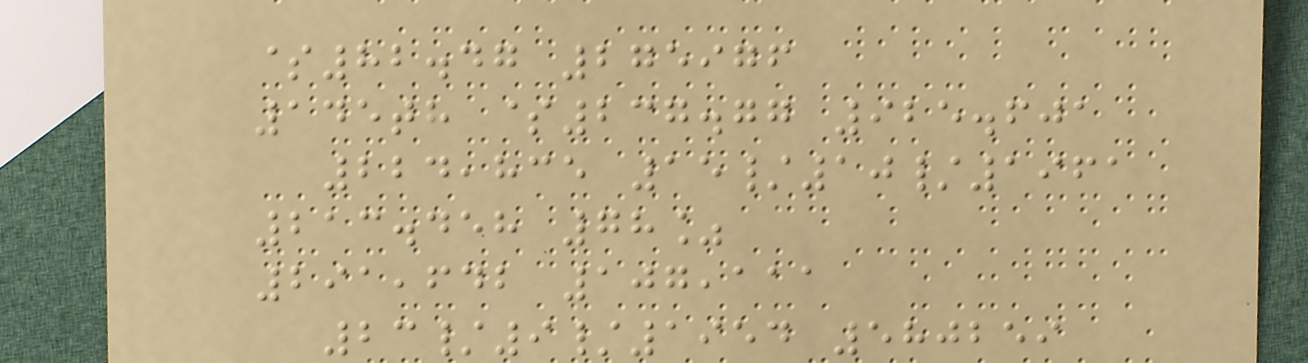$82.47 275976
145th $237.77 925.601
224,835 15/10/1961
213.458 78%
291,642 107,111
23/9/1954 580259
